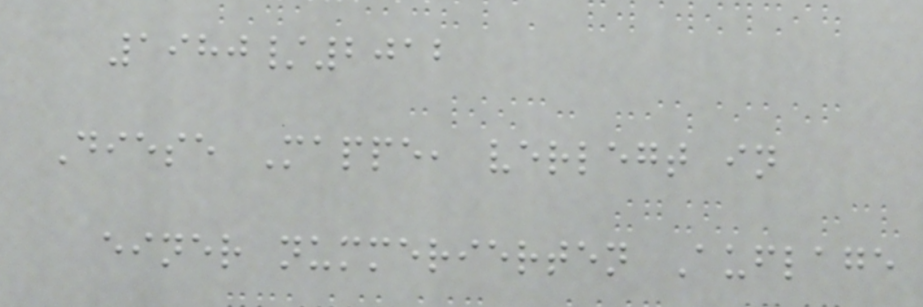1980/2012
Diese Mappe, verlegt in
einer nummerierten Auflage
